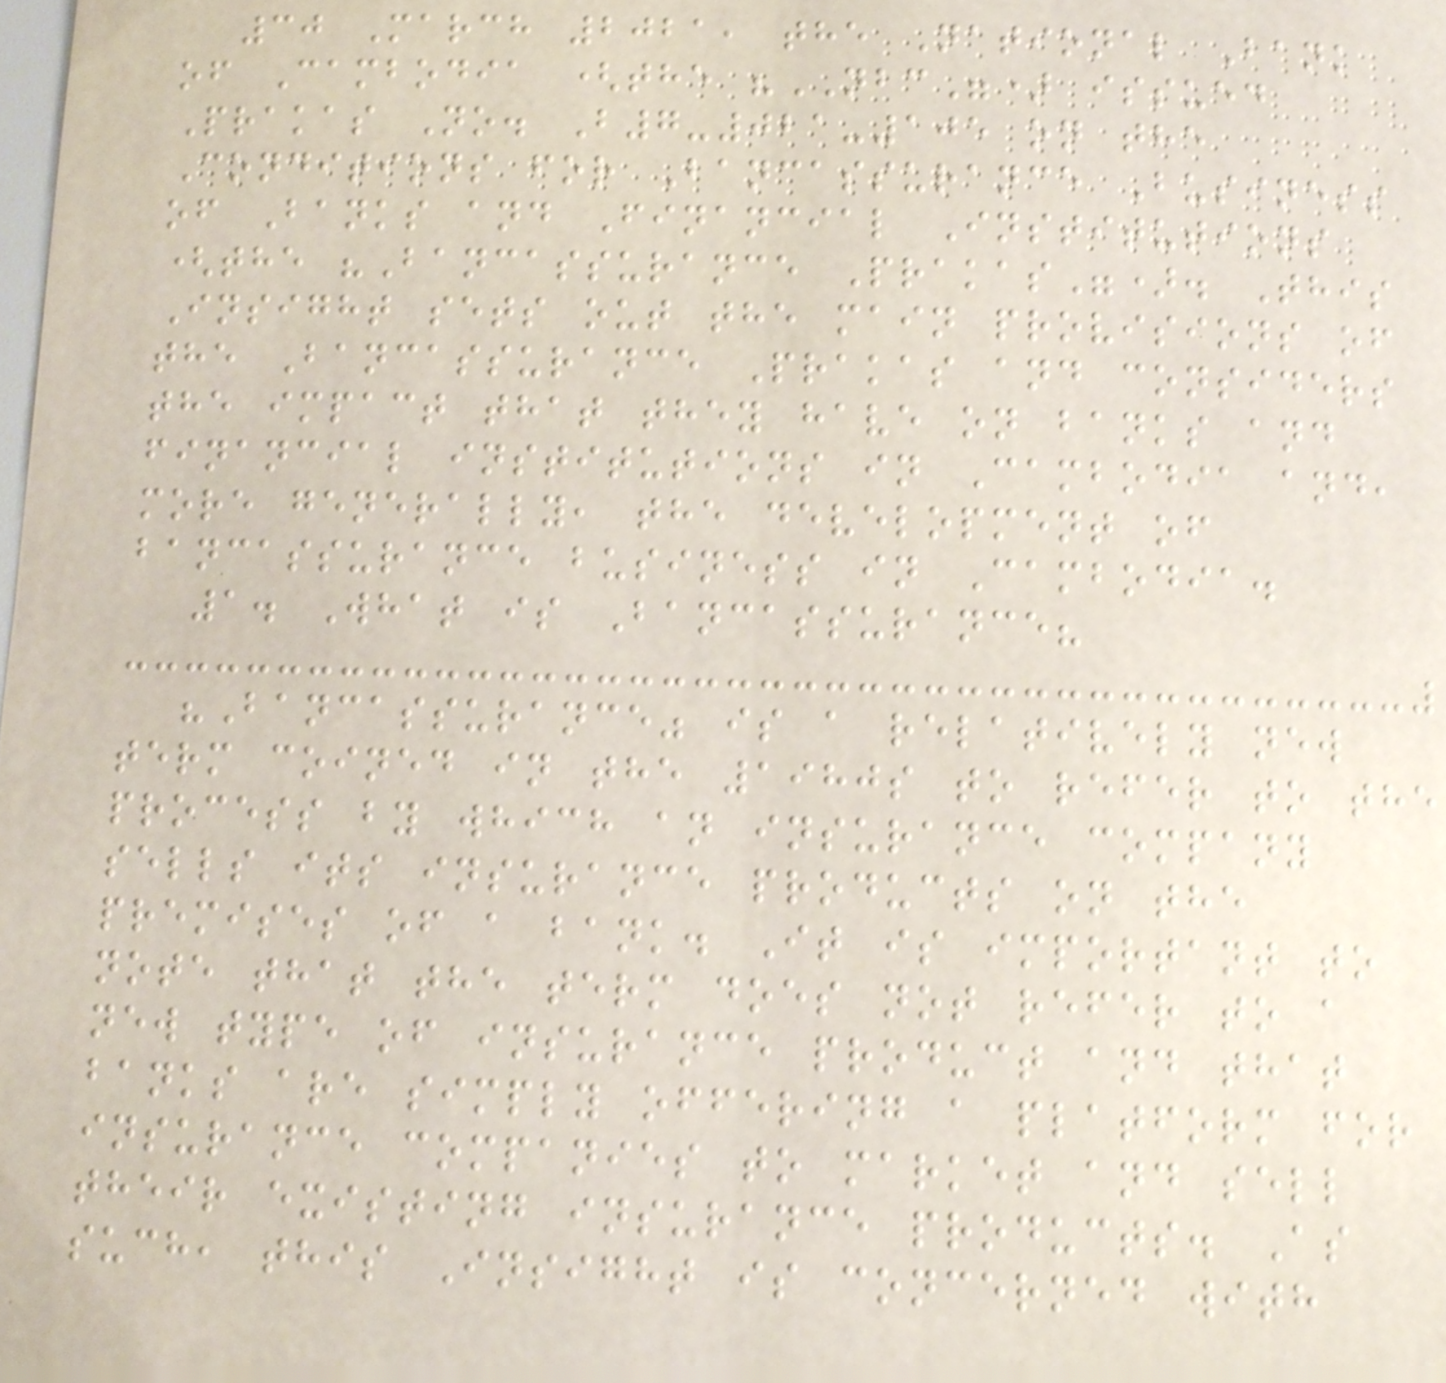30 March 2021, the National Bank
of Cambodia (the "NBC") issued
Prakas No. B7-021-105 on the
Conditions for Bancassurance Business
of Banks and Financial Institutions
(the "Bancassurance Prakas"). This
Insight sets out the main provisions of
the Bancassurance Prakas and considers
the impact that they have on banks and
financial institutions in Cambodia and,
more generally, the development of
bancassurance business in Cambodia.
1. What is Bancassurance?
"Bancassurance" is a relatively new
term coined in the 1980s to refer to the
process by which an insurance company
sells its insurance products on the
premises of a bank. It is important to
note that the term does not refer to a
new type of insurance product and that
banks are simply offering a platform for
insurance companies to market and sell
their existing insurance products. As
such, this Insight is concerned with
